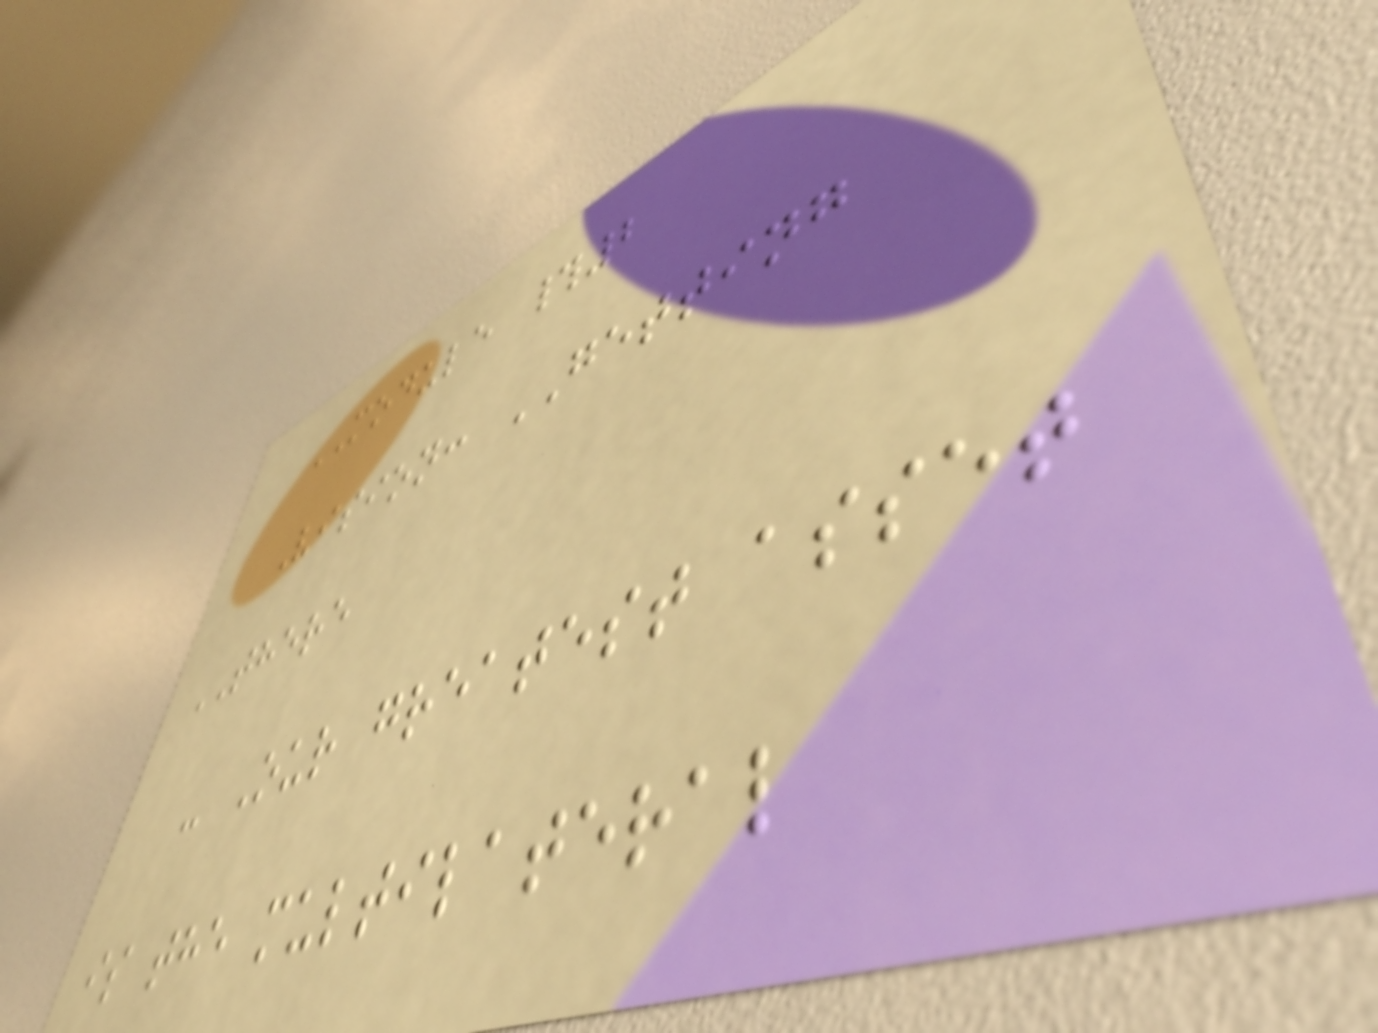MODULE #2
Vision: GETTING
THERE
- Our greatest asset
is the multilateral
